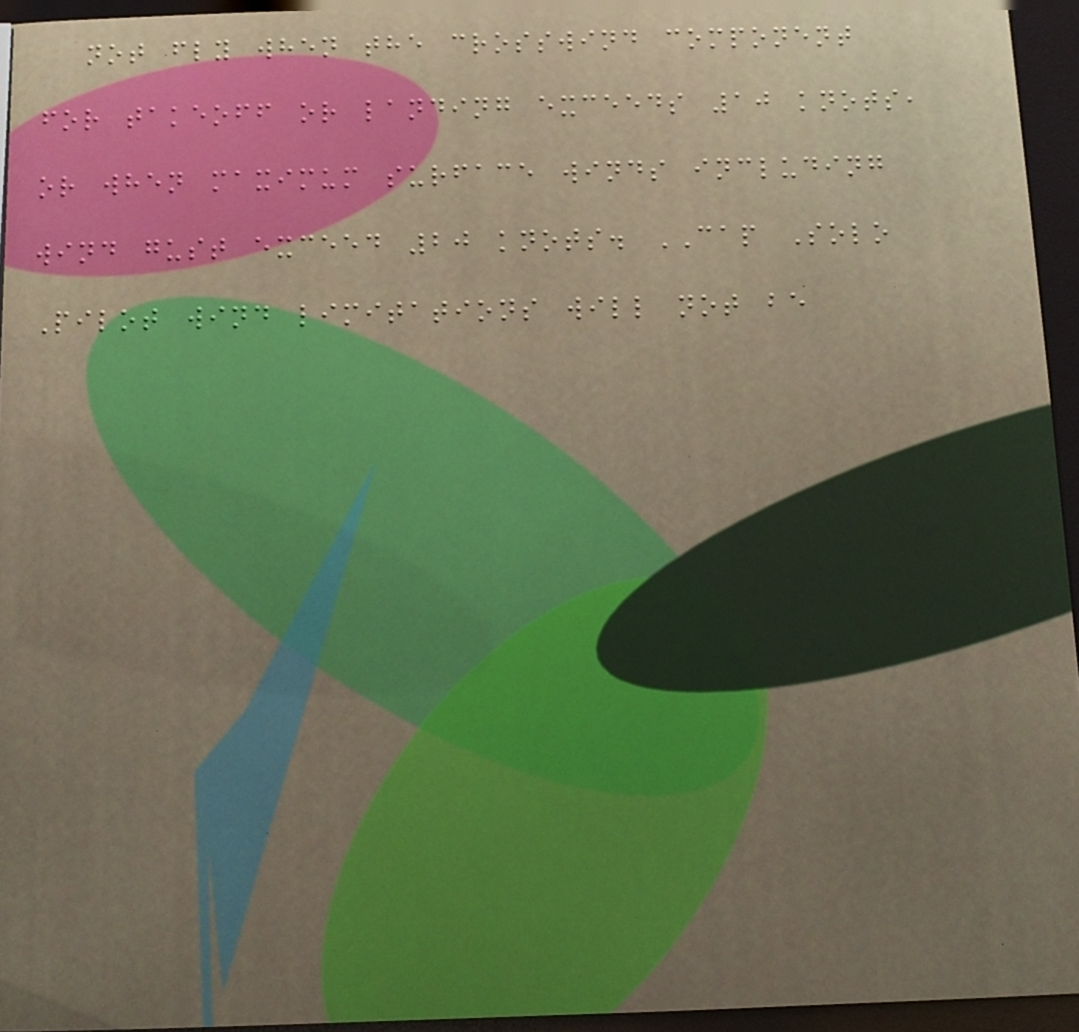not fly when the crosswind component
for takeoff or landing exceeds 10 knots,
or when maximum surface winds including
wind gust exceed 20 knots. CAP Solo
Pilot wind limitations will not be
